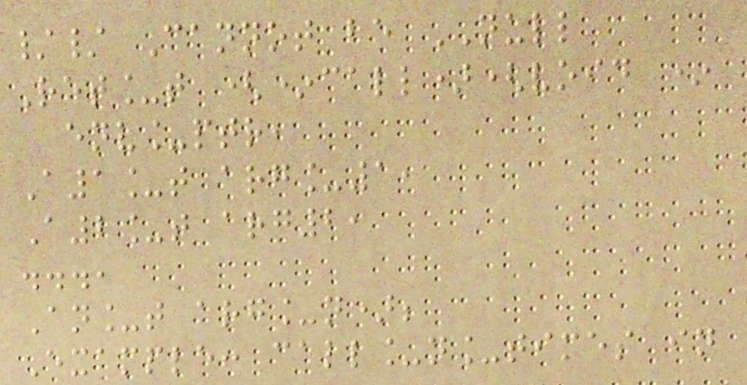// Cannot be NULL
Ret_t (*call)(void *
env_ptr,
A1_t arg_1,
A2_t arg2,
...,
An_t arg_n);
Example: call_n_times in
